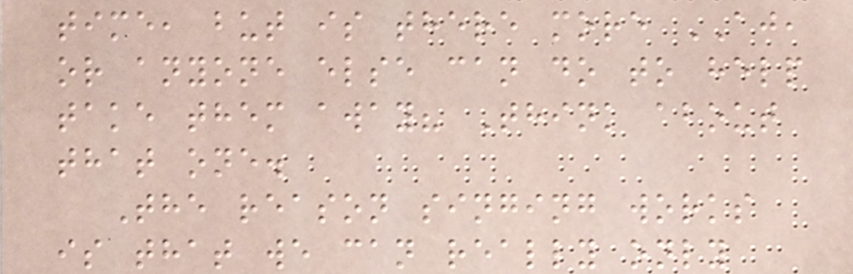time, but is there more AJ,
or anyone else can do to help
take them away? Think about
that one.
The reason singing works
is that we can really only
